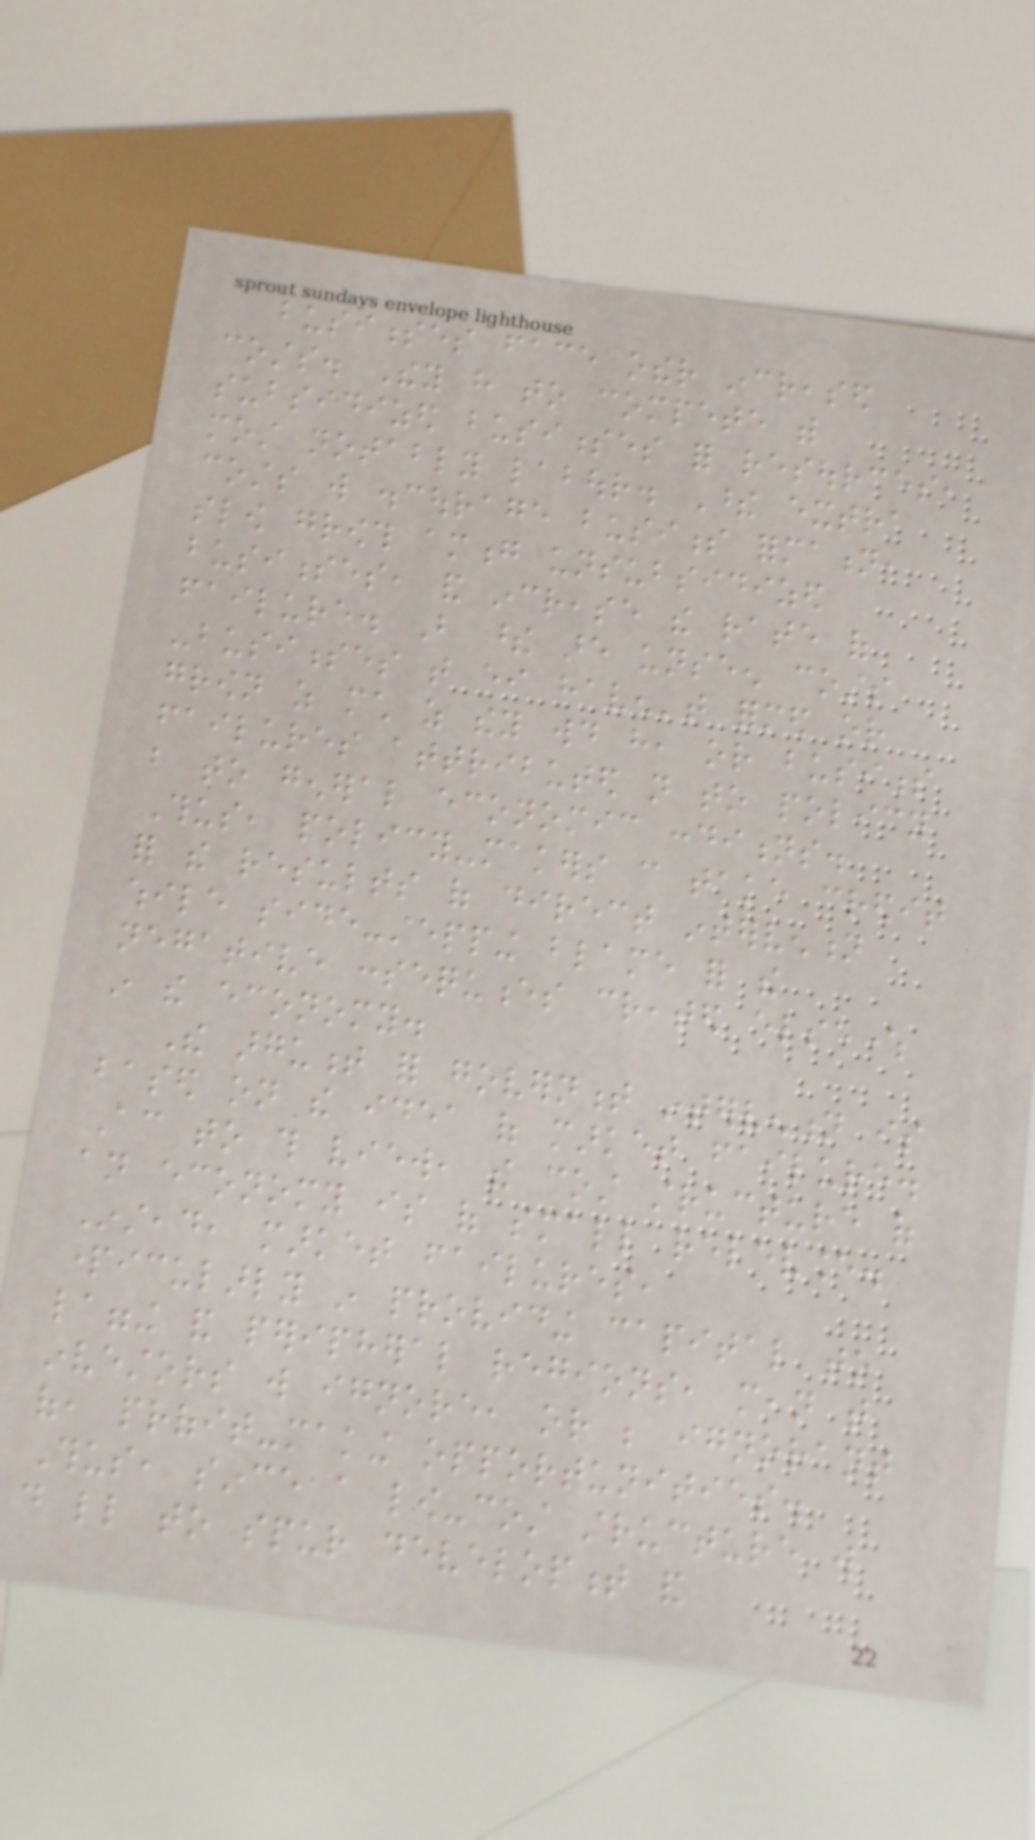businesses face other increased
costs. They have to compete with
subsidized businesses for resources,
most notably labour. These extra
costs will discourage business formation,
slow growth among unsubsidized
businesses, and increase the rate of
failure. But these are unseen costs
-businesses that either haven't formed or
grown as much as they would have, or business
failures attributed not to policy
but to general economic conditions.
Thus, policy-makers can take credit
for the results of direct intervention
while side-stepping blame for the
negative consequences created elsewhere
in the economy.
The argument for government intervention is
based on the idea of market failure.
According to this view, the cost structure of
an economy is of small relevance.
Instead, market failures,
particularly in providing capital to
lagging and peripheral regions, mean that
investors will ignore, or be ignorant
of, profit-making opportunities.
Thus, since a low-cost structure will
do little to spur development and
